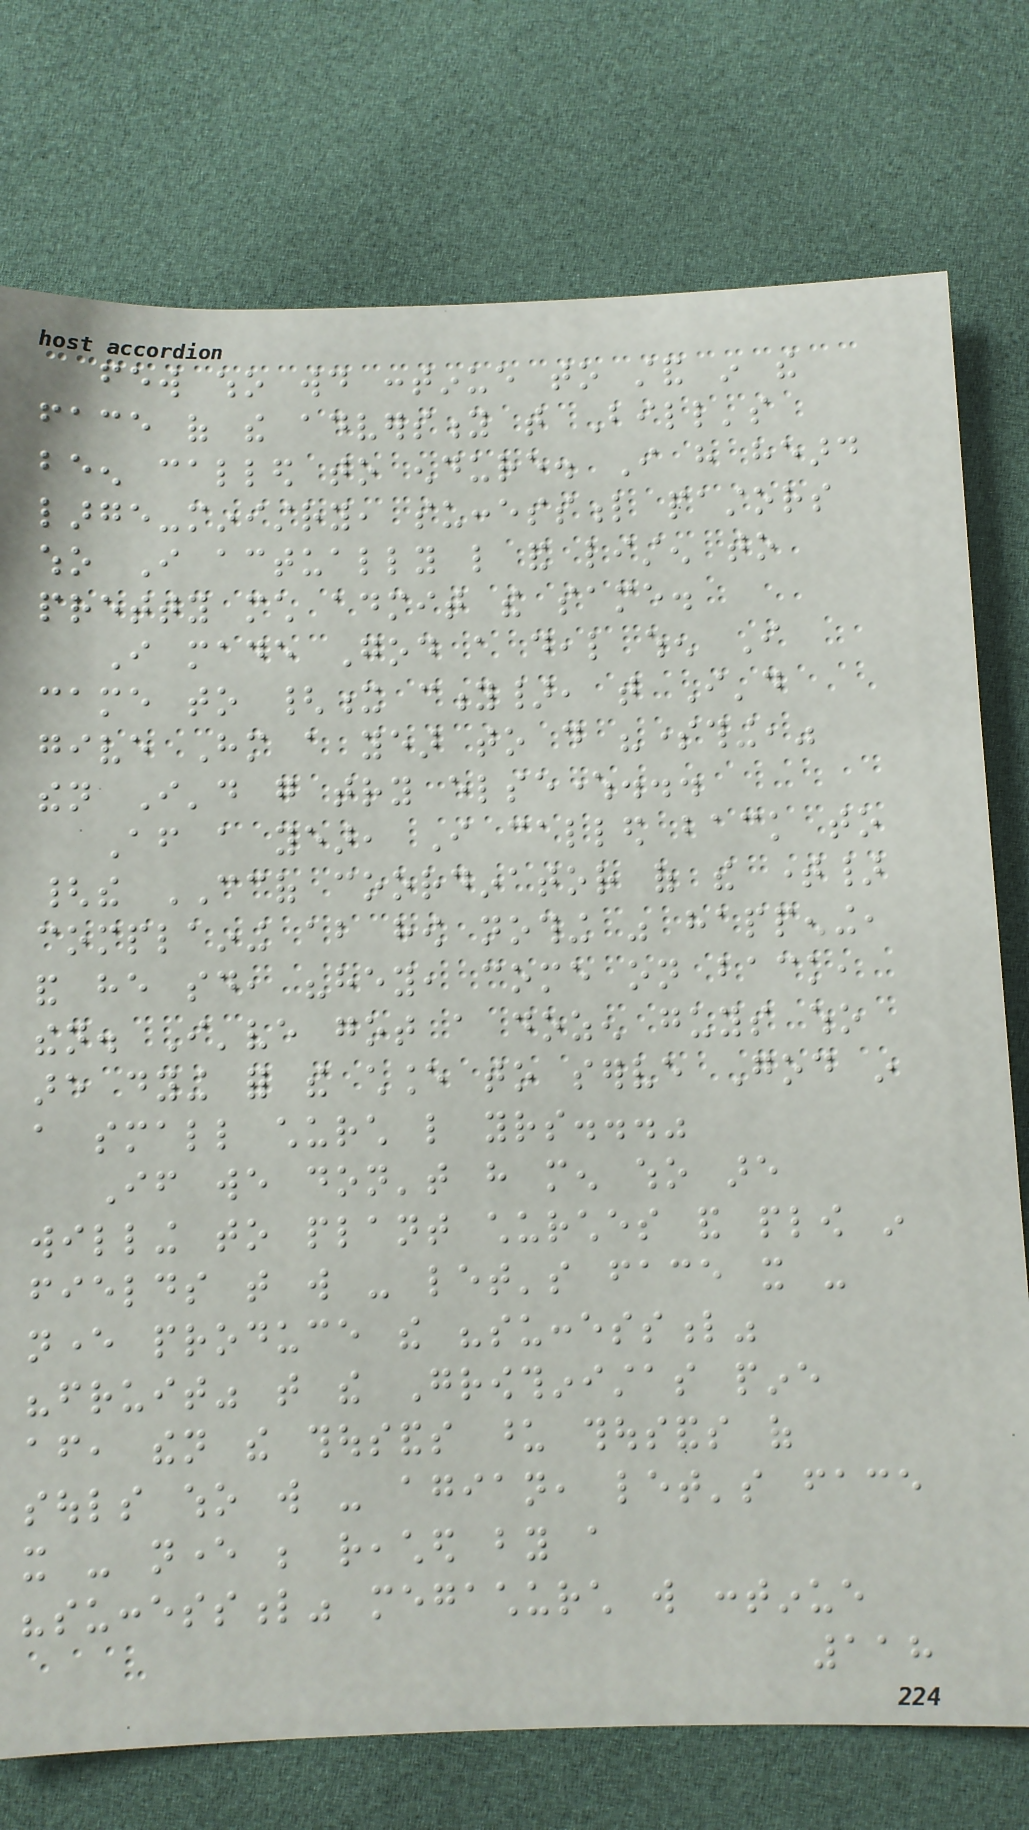few who would continue to stand in the
face of the adversity that Bill's
been called to endure. I have heard
large-ministry, successful pastors
who I actually like and listen to
pretty much admit the same.
I made God a deal when I
came to {x city}, that I'd
give Him a year to do "something,"
then I'd go try elsewhere...
After a year, I called back to
{the CCOF coordinator of the time}
complaining about how nothing was happening,
and he said, "hey, come on back,
then. I've got a dozen guys who
are dying for the chance to serve God in
a small church like yours..."
If we don't have men who are
willing to plant churches and plow in
fields that will - let's face it -
never produce the "successful"
"fruit" that the Growthinistas pine
after, then the thousands upon thousands of
souls who will - agian, let's face
it - never be reached by a
"successful" megachurch will continue
118
